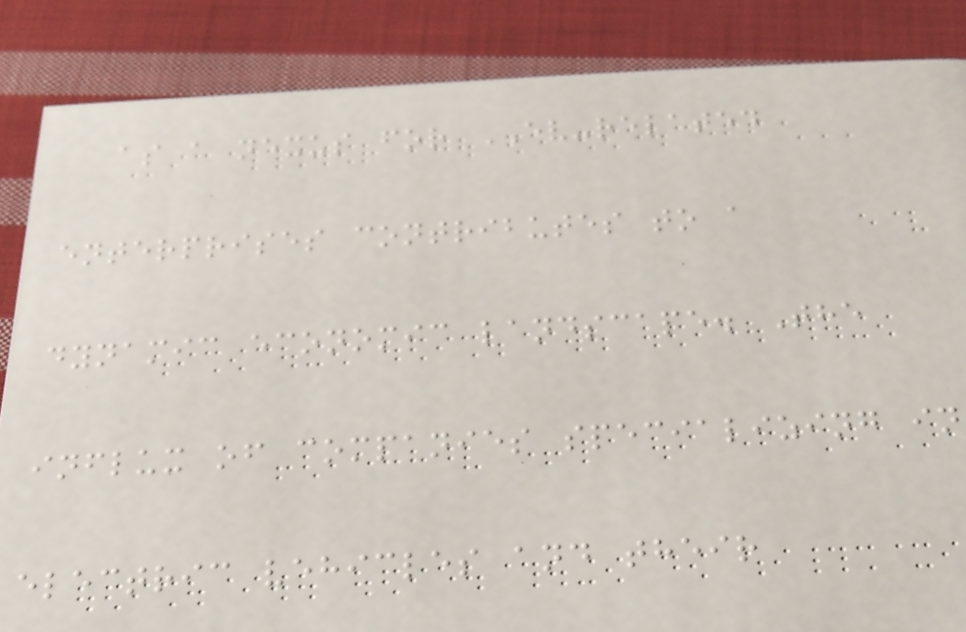as a nexus for EV-related
enterprises contributes to a
dynamic economic landscape. The
influx of companies specializing in
electric vehicles and their
